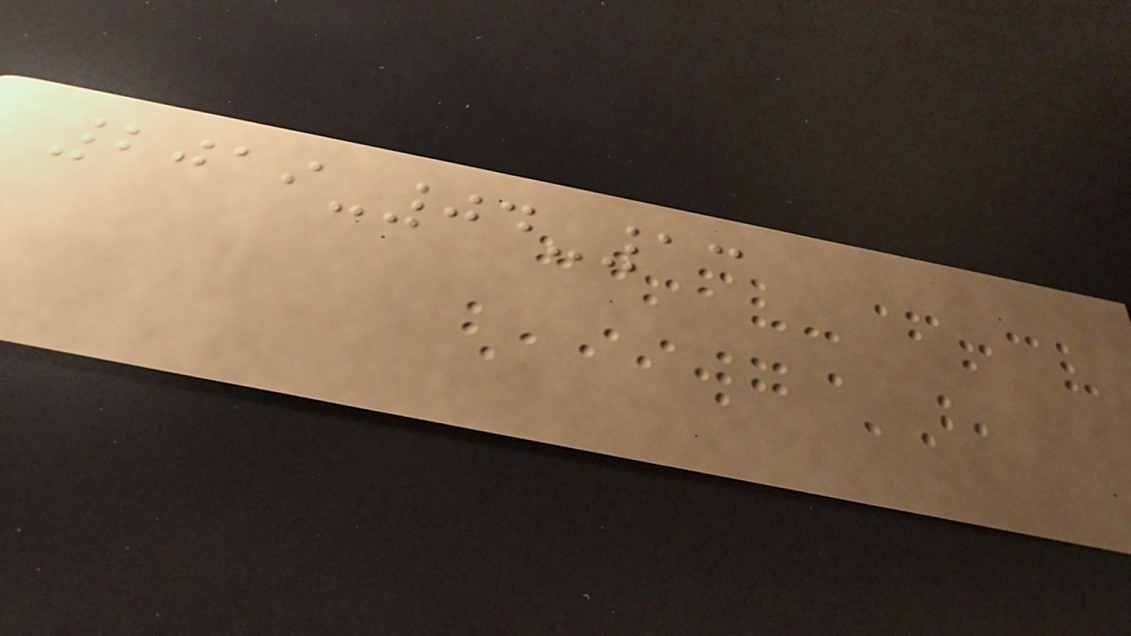2019-04-13
